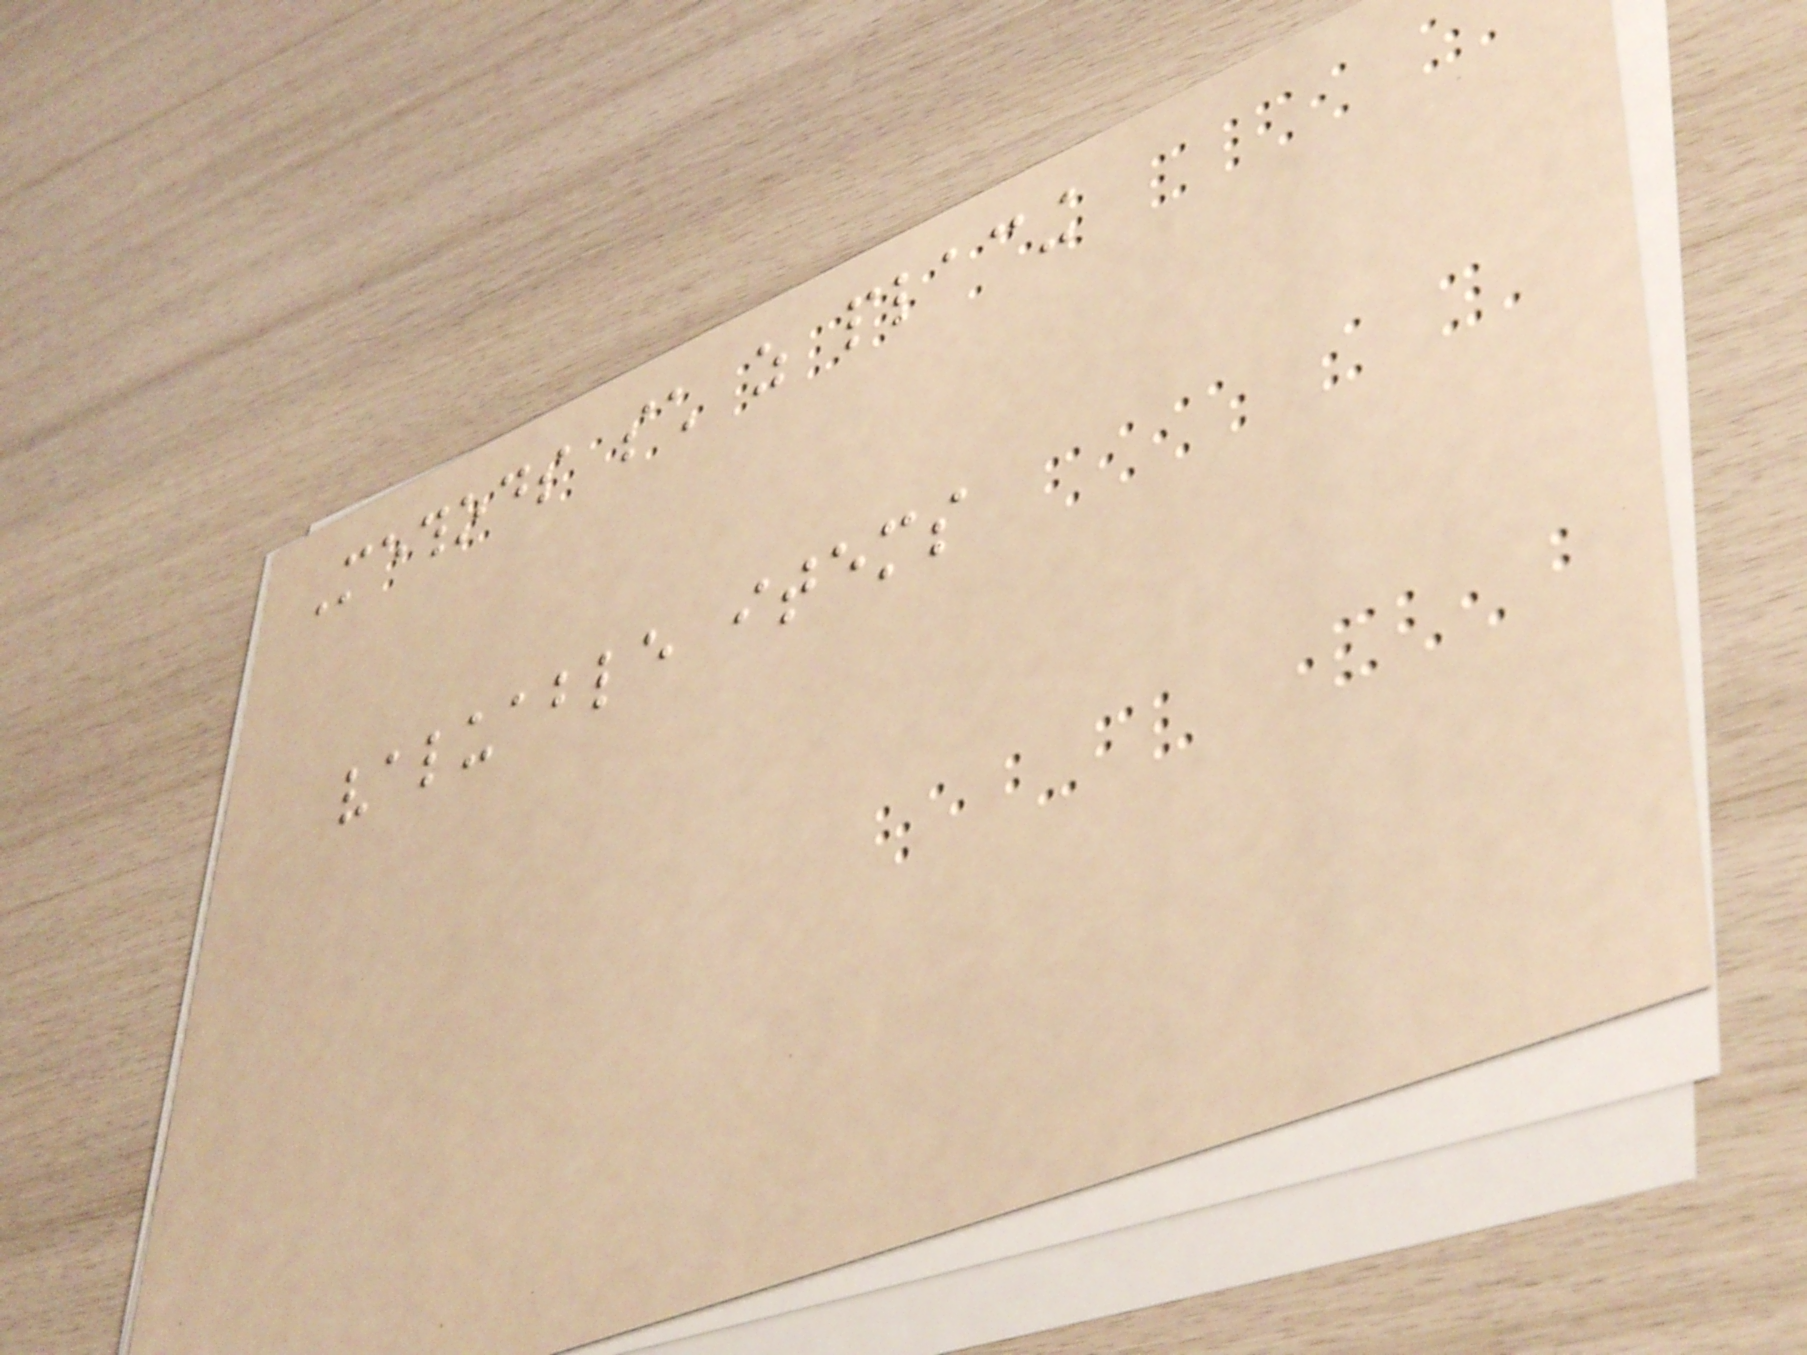Methods such as placing
valuable items
